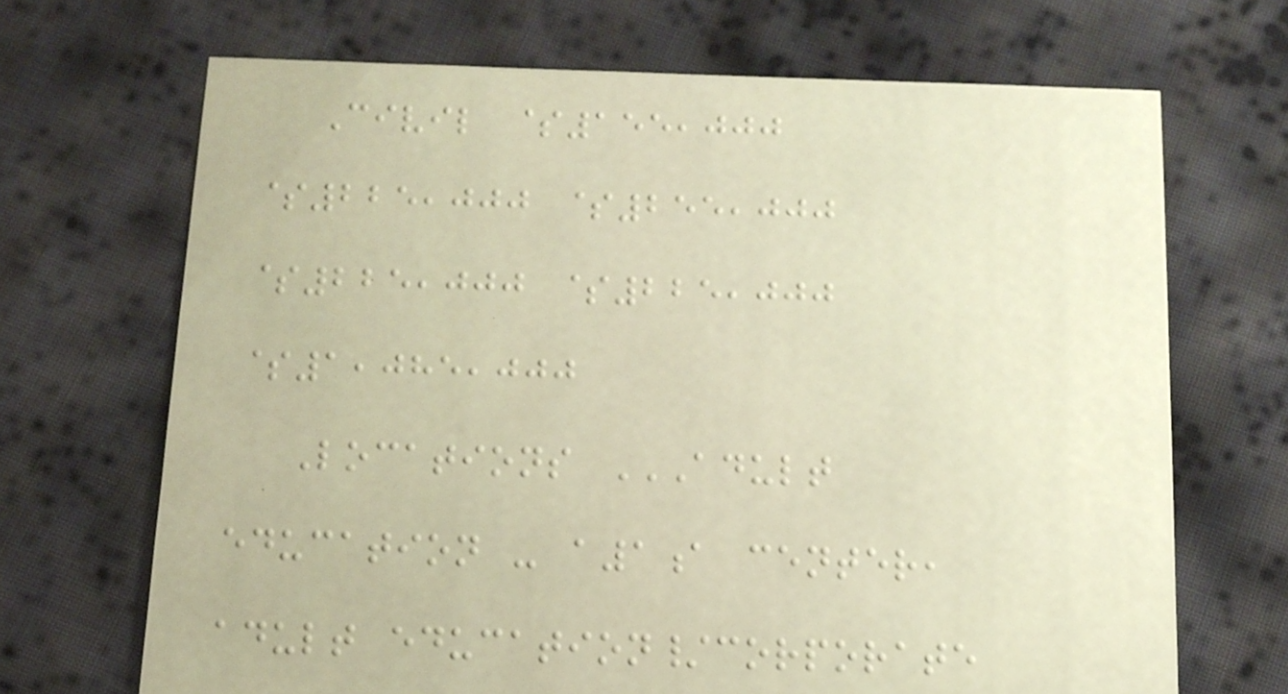Civil $155,000
$225,000 $255,000
$225,000 $225,000
$1,085,000
Locations ADULT
EDUCATION - A1A CENTER,
ADULT EDUCATION/CORPORATE
